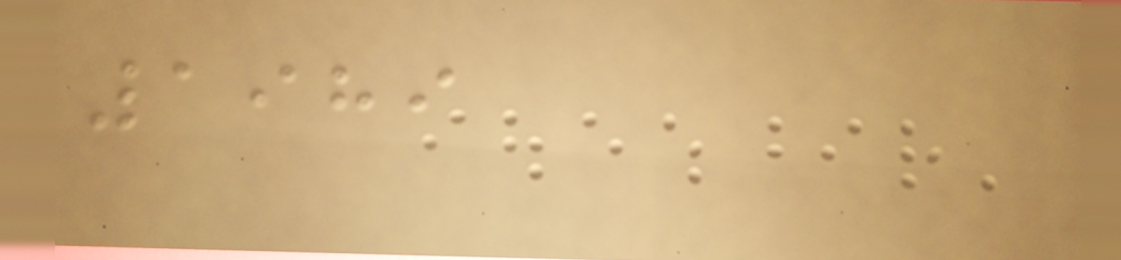1989
